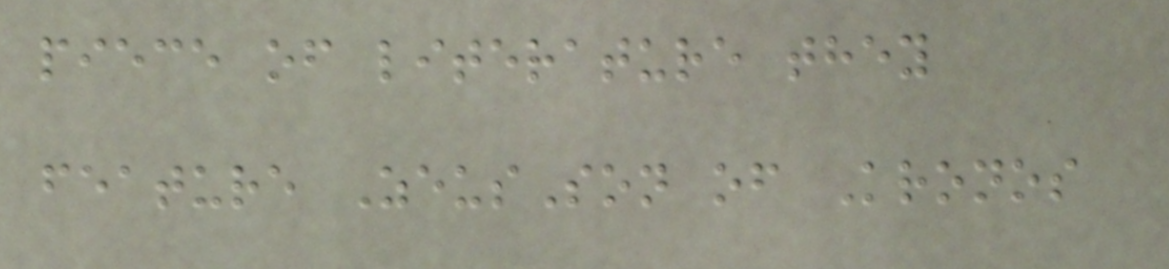piece of literature they
feature ZeusSon of Kronos
